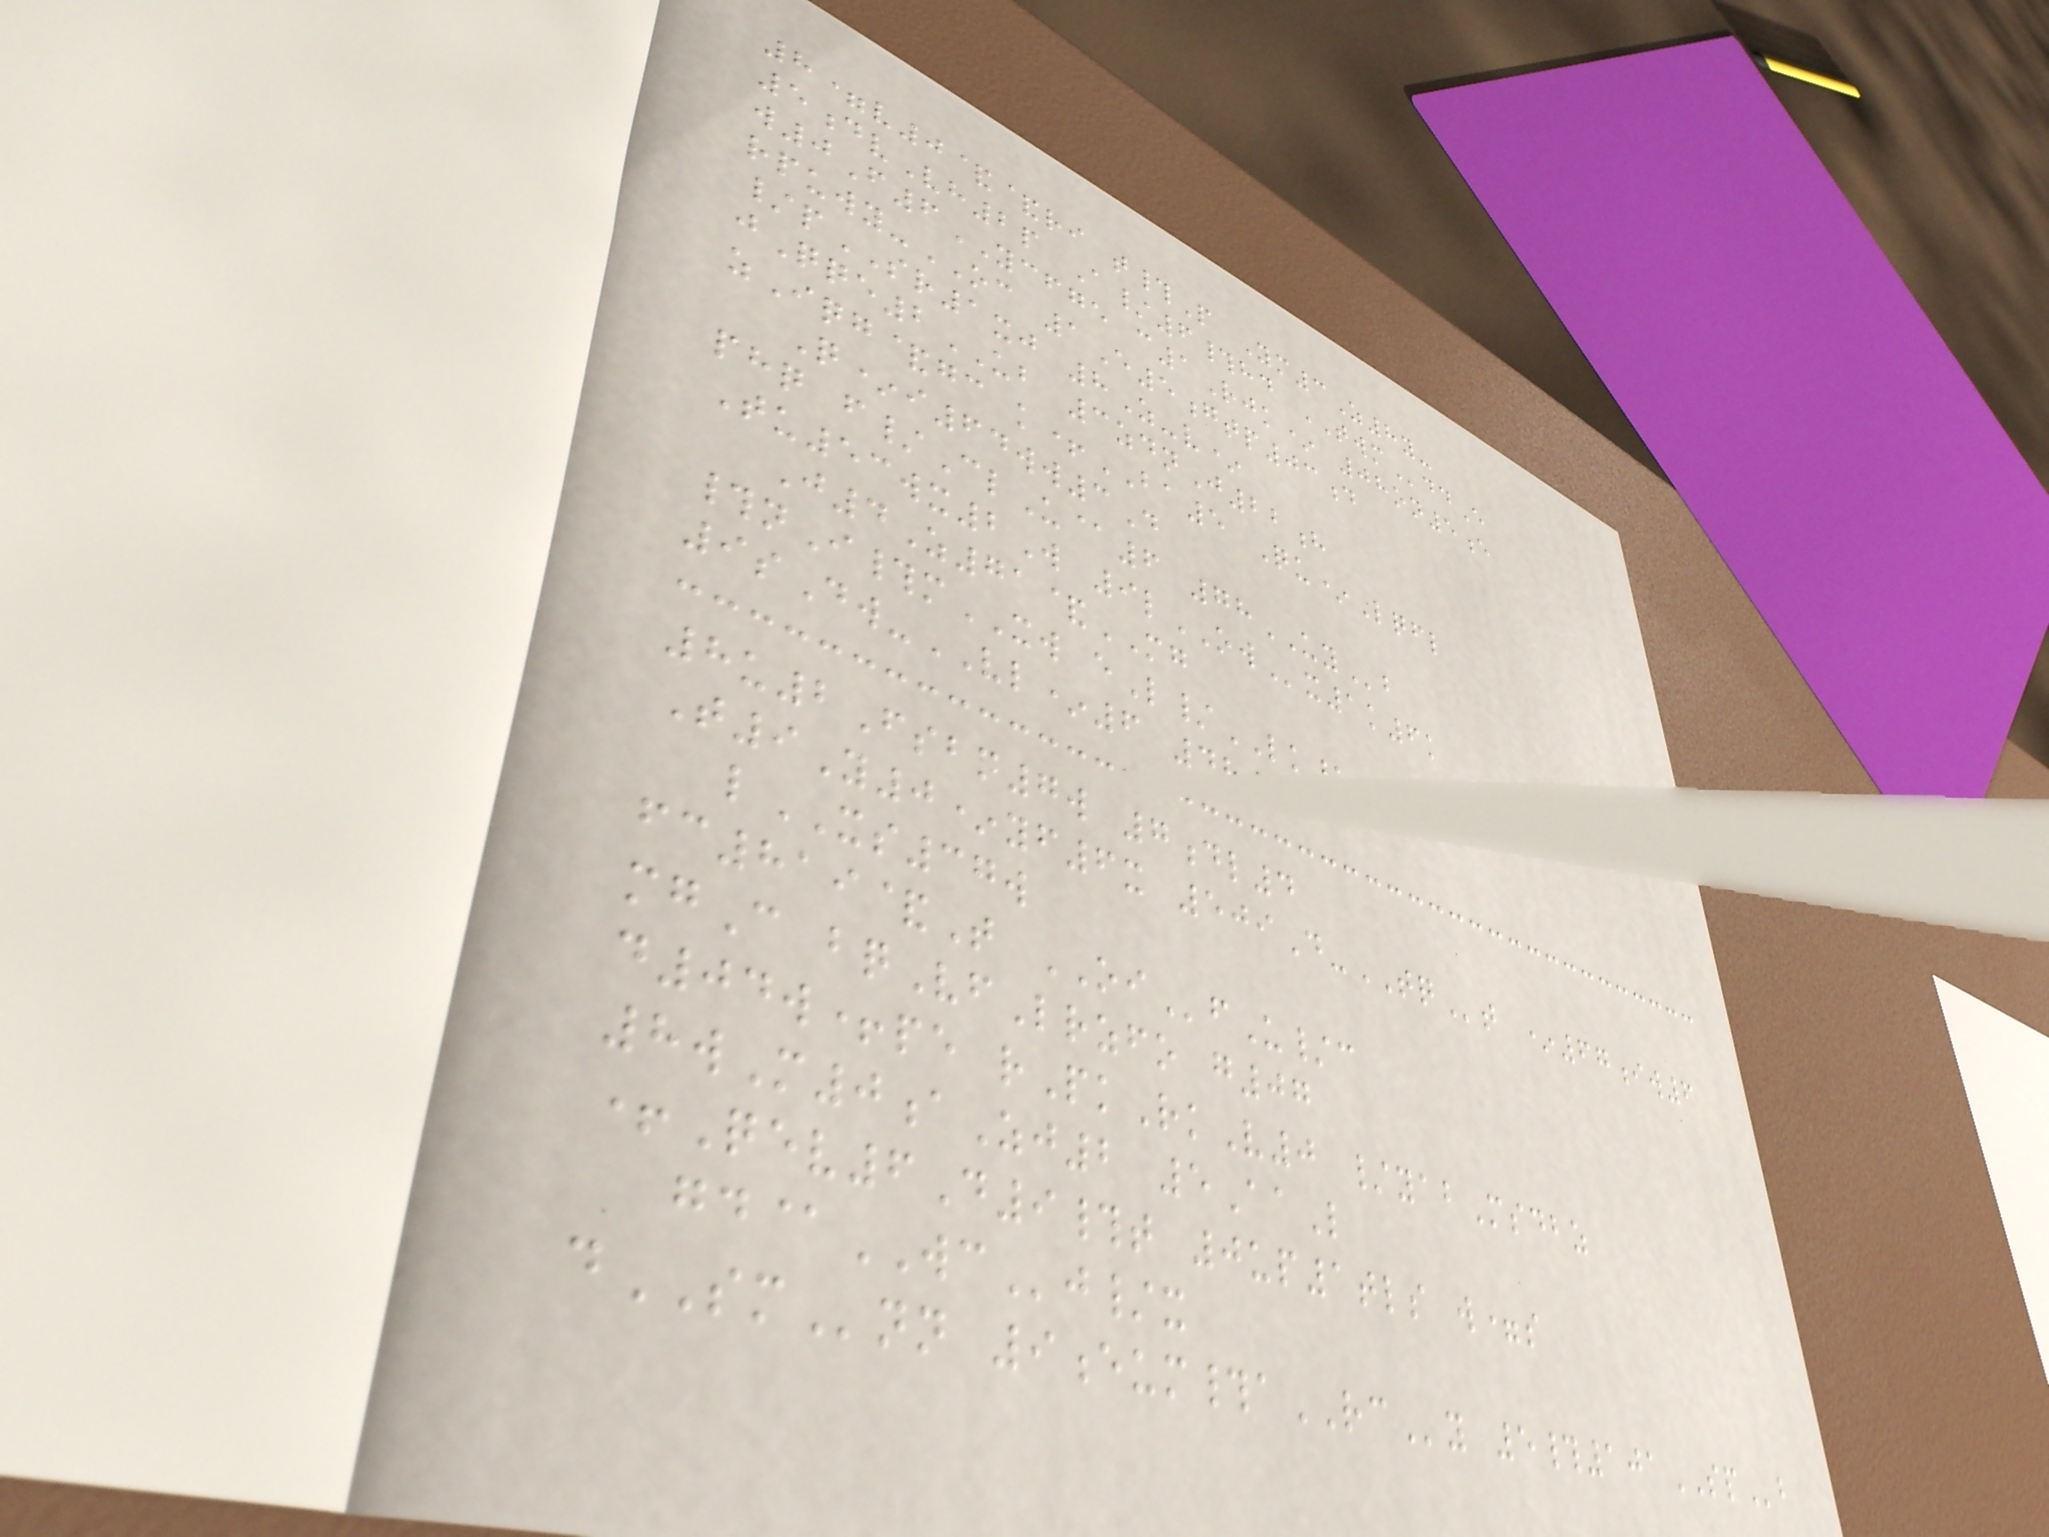8=v0&&ri t#P Ym3Z8y-
5dvVh2p A/6#hd TWMddE
w0F6YCFGE c1Rjk* 08on5e
rpuwy-OC 1E5gtp03d
/pSR1xj 8Z-v*
jQqe2UB 3zdnJ22h
zIqg&gc k+BA5 Qu*Lqfl
Q*i64ww3D
phq f/ClU@6 78UYb
Tu53wx2W 9lOWx1k6k
J4Z71&MG
#nI#mXW eL/LK1
9sDw-VL*6 4r74
8u2Fsbq7w 7dl4
T9Y0*yf6x 509D-TQt *67iw6
lXS37w
fc819&T OIfU/c
mgC bqVfLrzfo g07
d04w+pe rPkRkV0 /yabMsdbz
8wM0aZj2 5AaL
+Qev6D9#t 0up1tls w=s
gd@WCj/x
dSMnn 9eum#aRCy 5#101SPb
